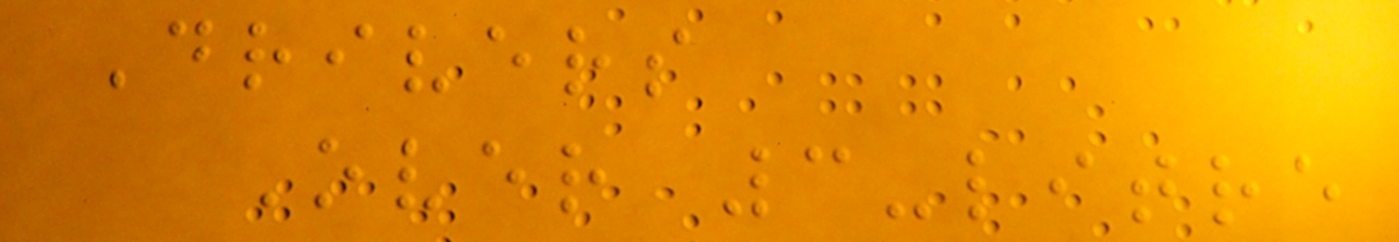Drivers
Over 3-litre
